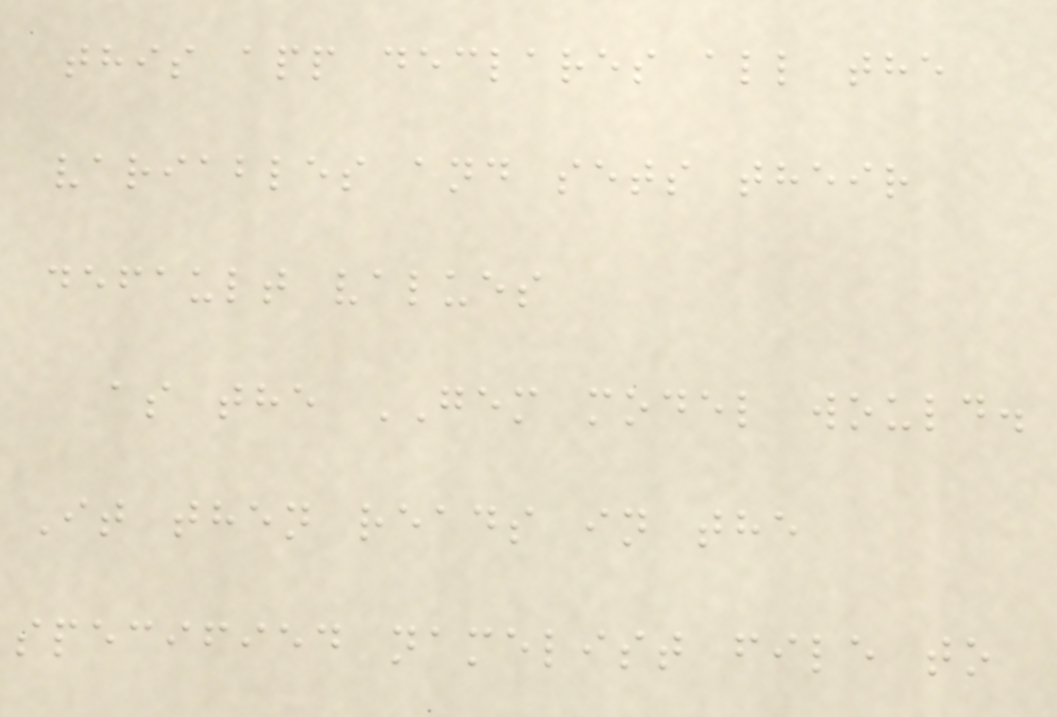this app declares all the
variables and sets their
default values
as the GEM model would.
It then reads in the
specified namelist file to
